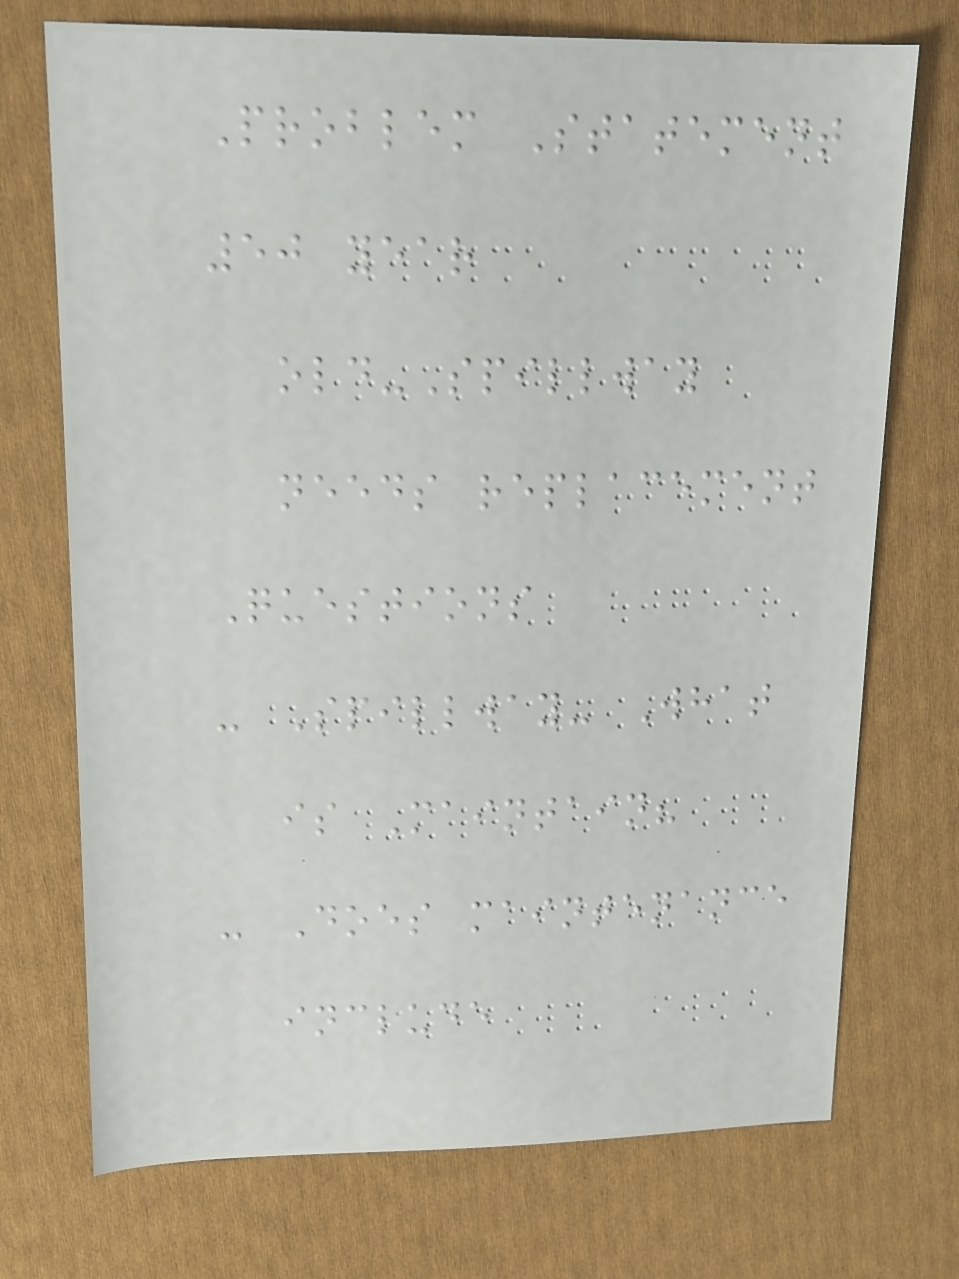Problem Statement
50 year
old-Spillway
needs replacement
Questions
- Spillway- What
is Maintain?
- Does maintenance
include
